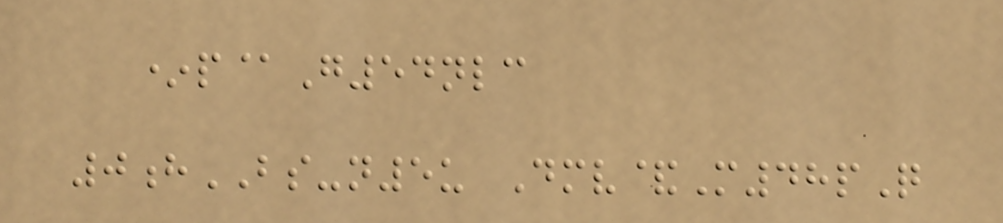*p@G54nlc
0hBS-n5u Dmv&M48pQ
